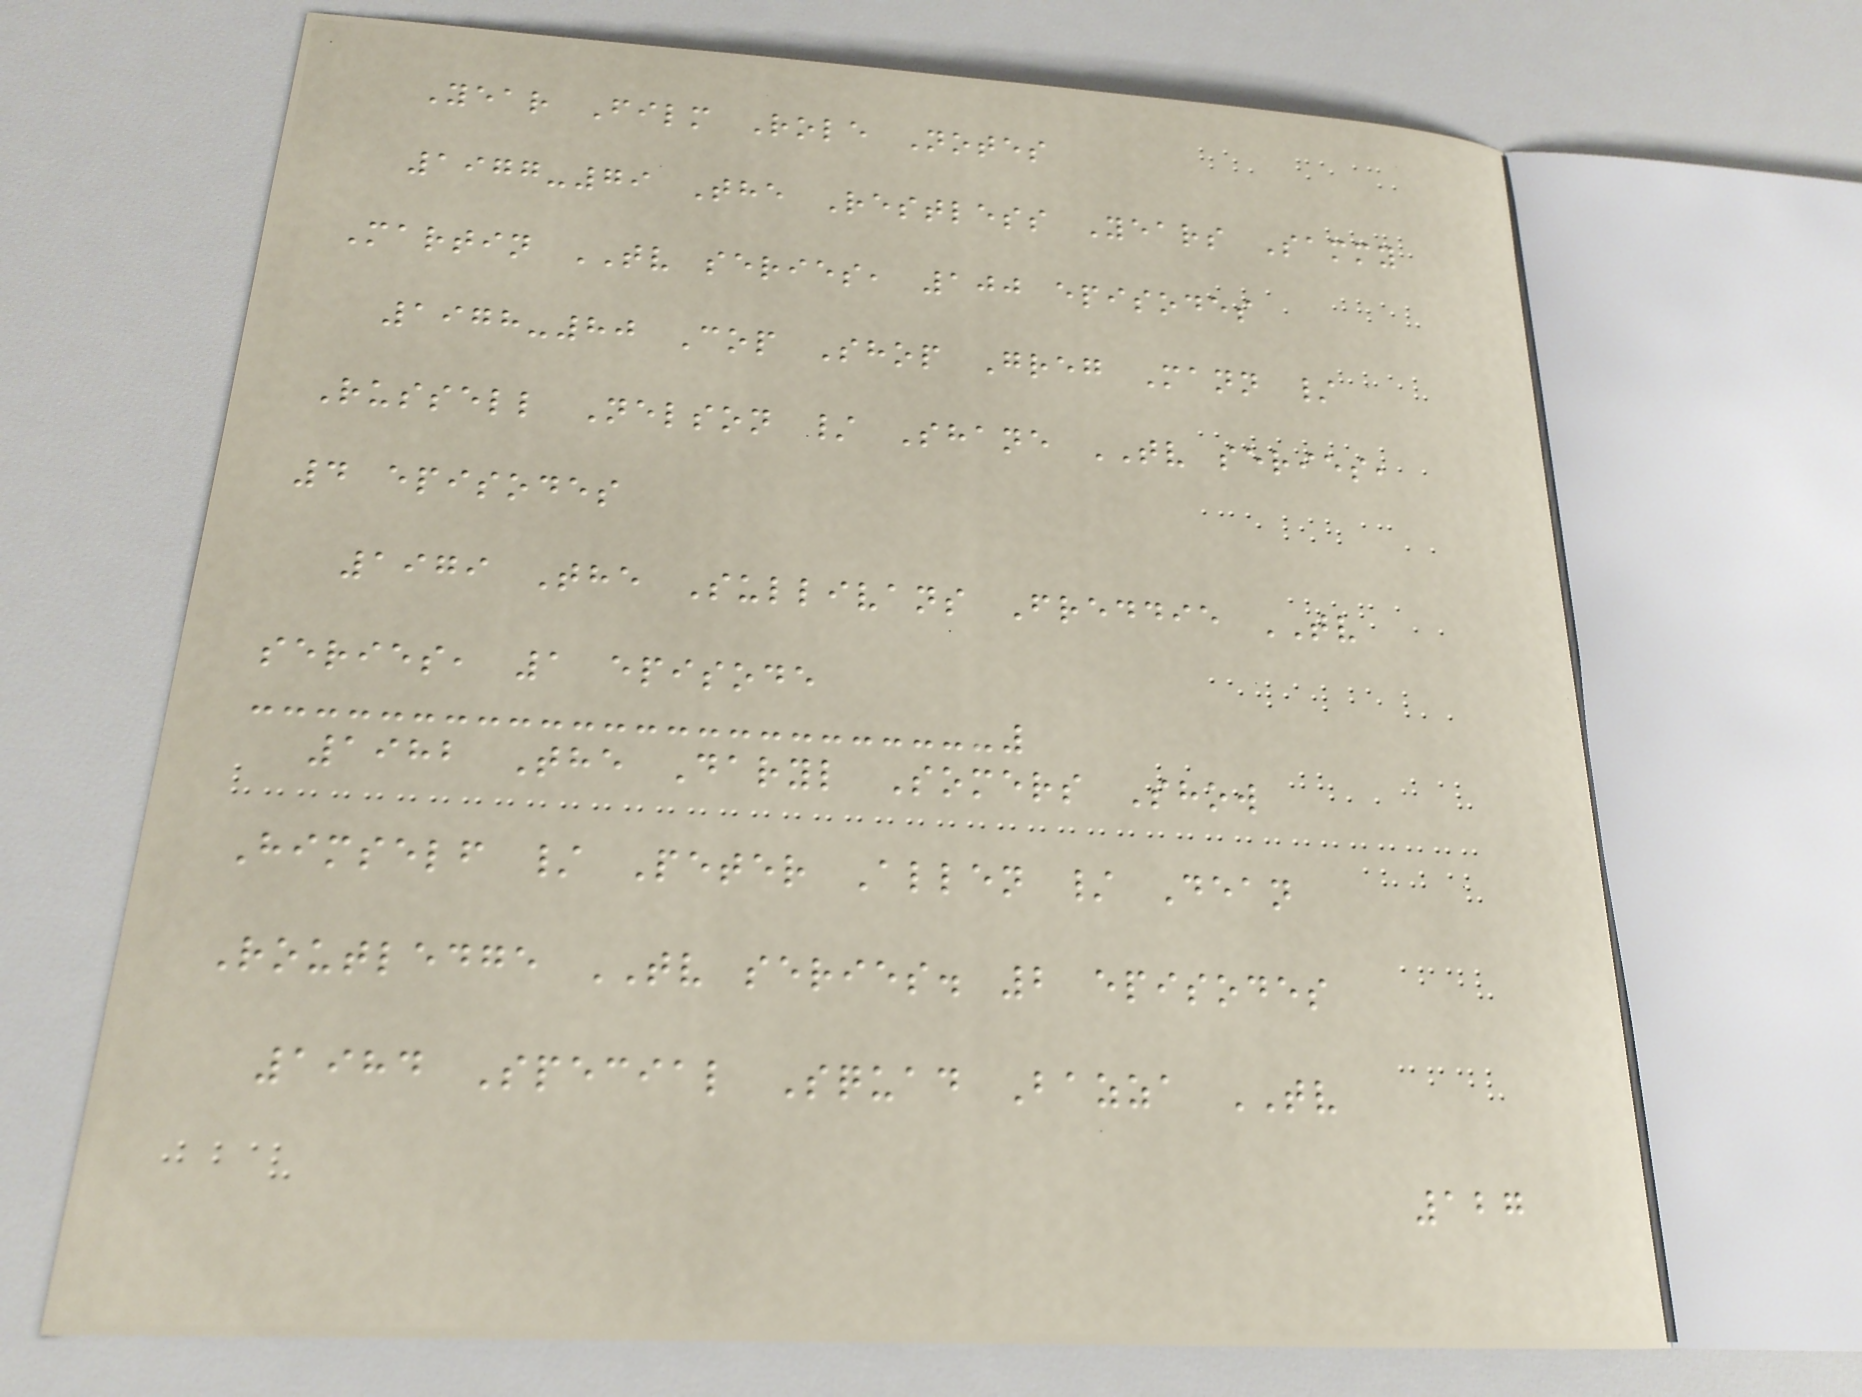Year Film Role Notes
1977-79 The Restless Years Sammy
Martin TV series, 100 episodes
1978-80 Cop Shop Greg Mann /
Russell Nelson / Shane TV series,
4 episodes
1979 The Sullivans Freddie TV
series, 1 episode
1982 The Daryl Somers Show
Himself / Peter Allen / Dean
Routledge TV series. 2 episodes
1984 Special Squad Bazza TV
127
